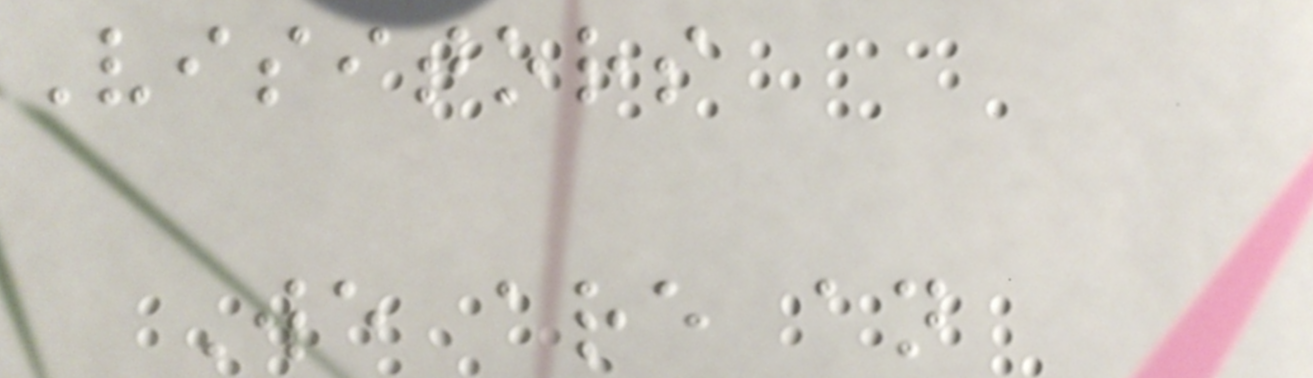Visitors
We are an
